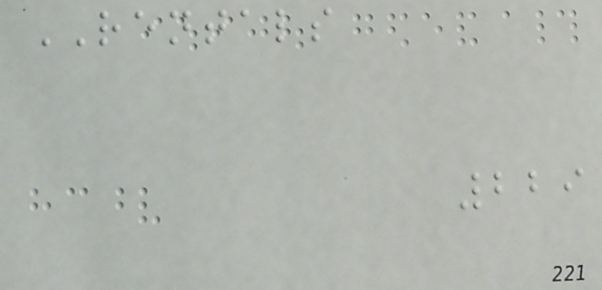RENTALS
229
